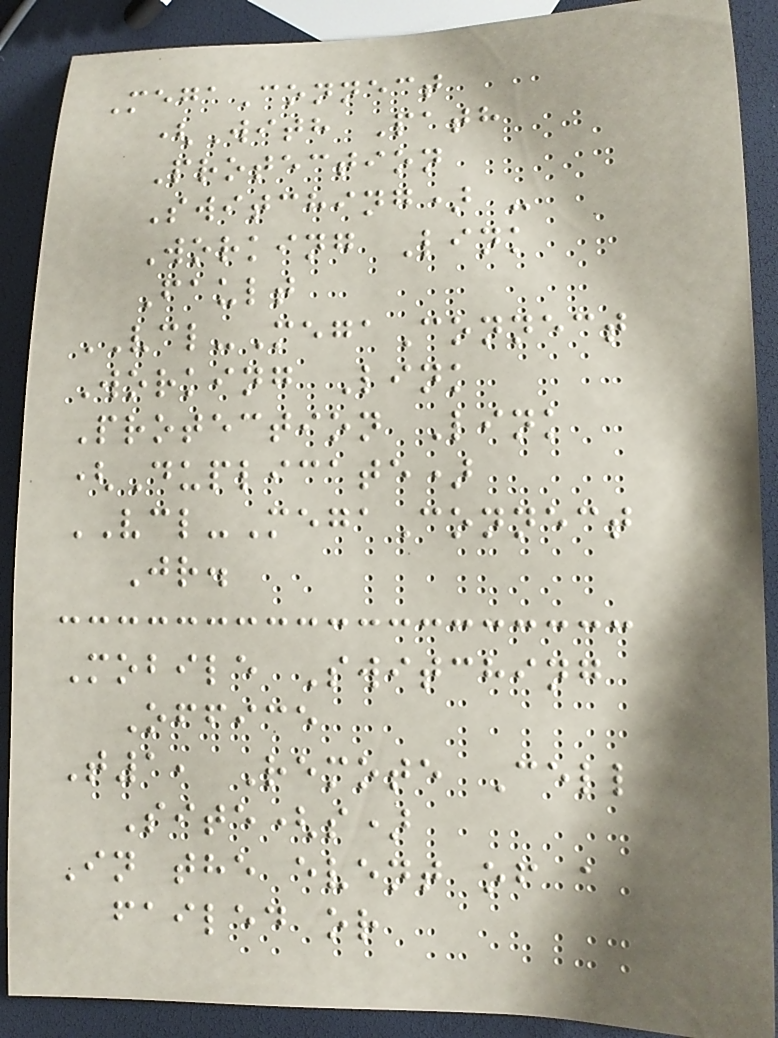MegaConnect
(With Path
Protection
Switching) -
Working Link
Fault
VCL-MegaConnect
Working Link
Protection Link
(Duplicate)
VCL-MegaConnect
Jr.
Mobile Switching
Office
T1, Remote Cell
Site(s)
In the event of a
failed or
